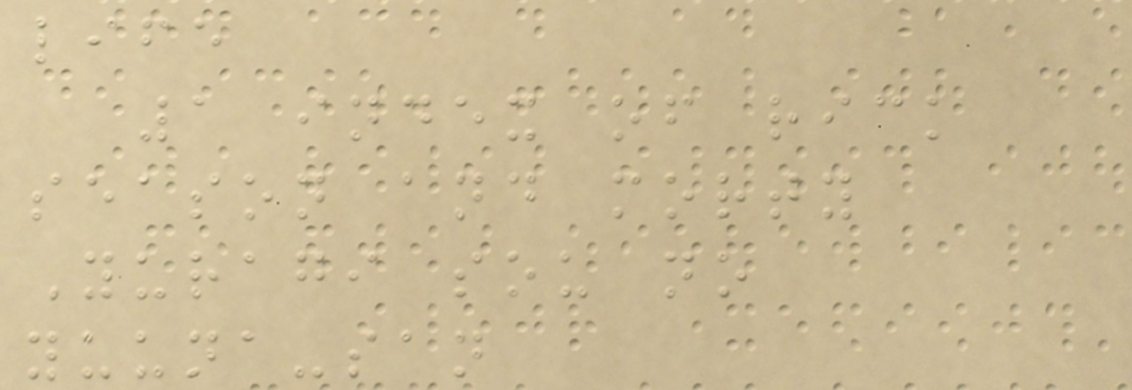life
1 index of rick
season and morty
Yuragi sou no
yuuna-san
